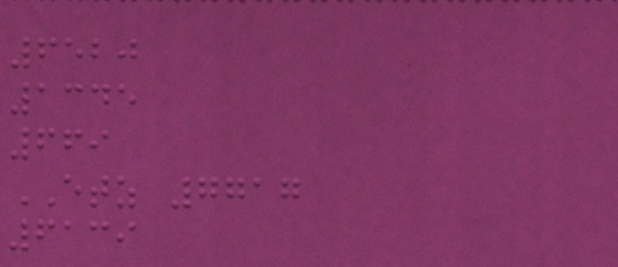6520
1345
669
ETZ 7717
6139
